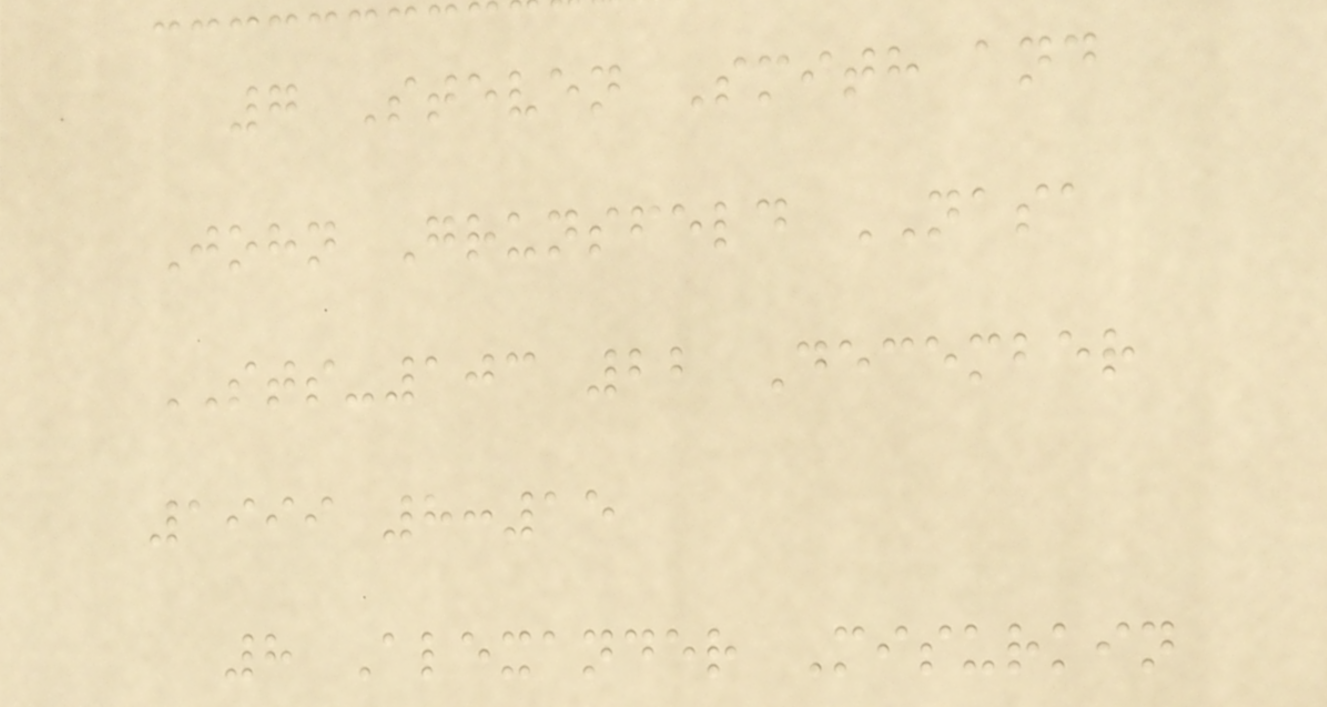7 Steven Smith and
John Grunsfeld NASA
STS-103 22 December
1999 8:15
8 Alexander Misurkin
